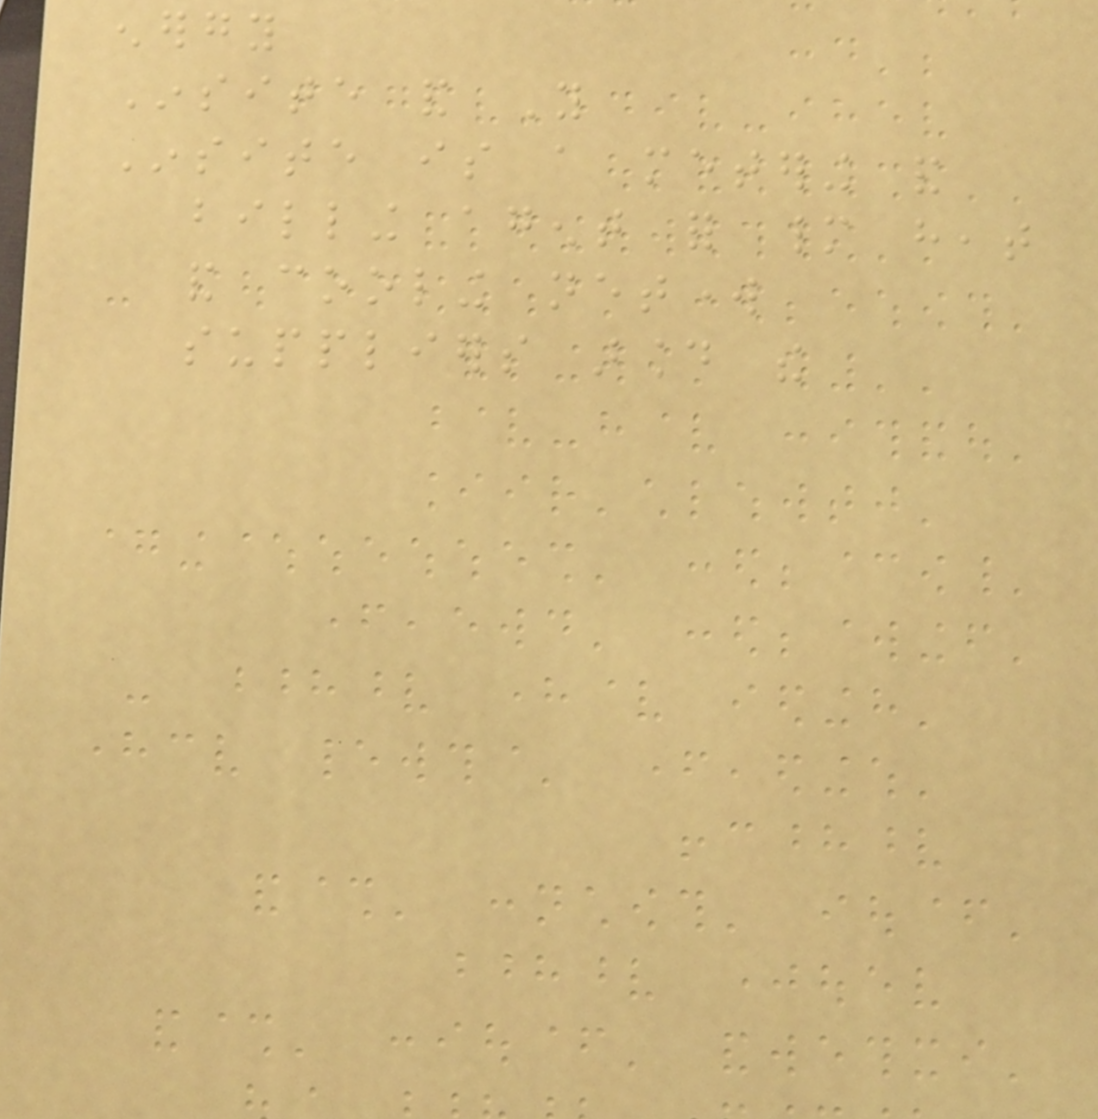energy
Insite and You
Insite is a metering and
billing agent for many heat
and cooling network
suppliers around the
